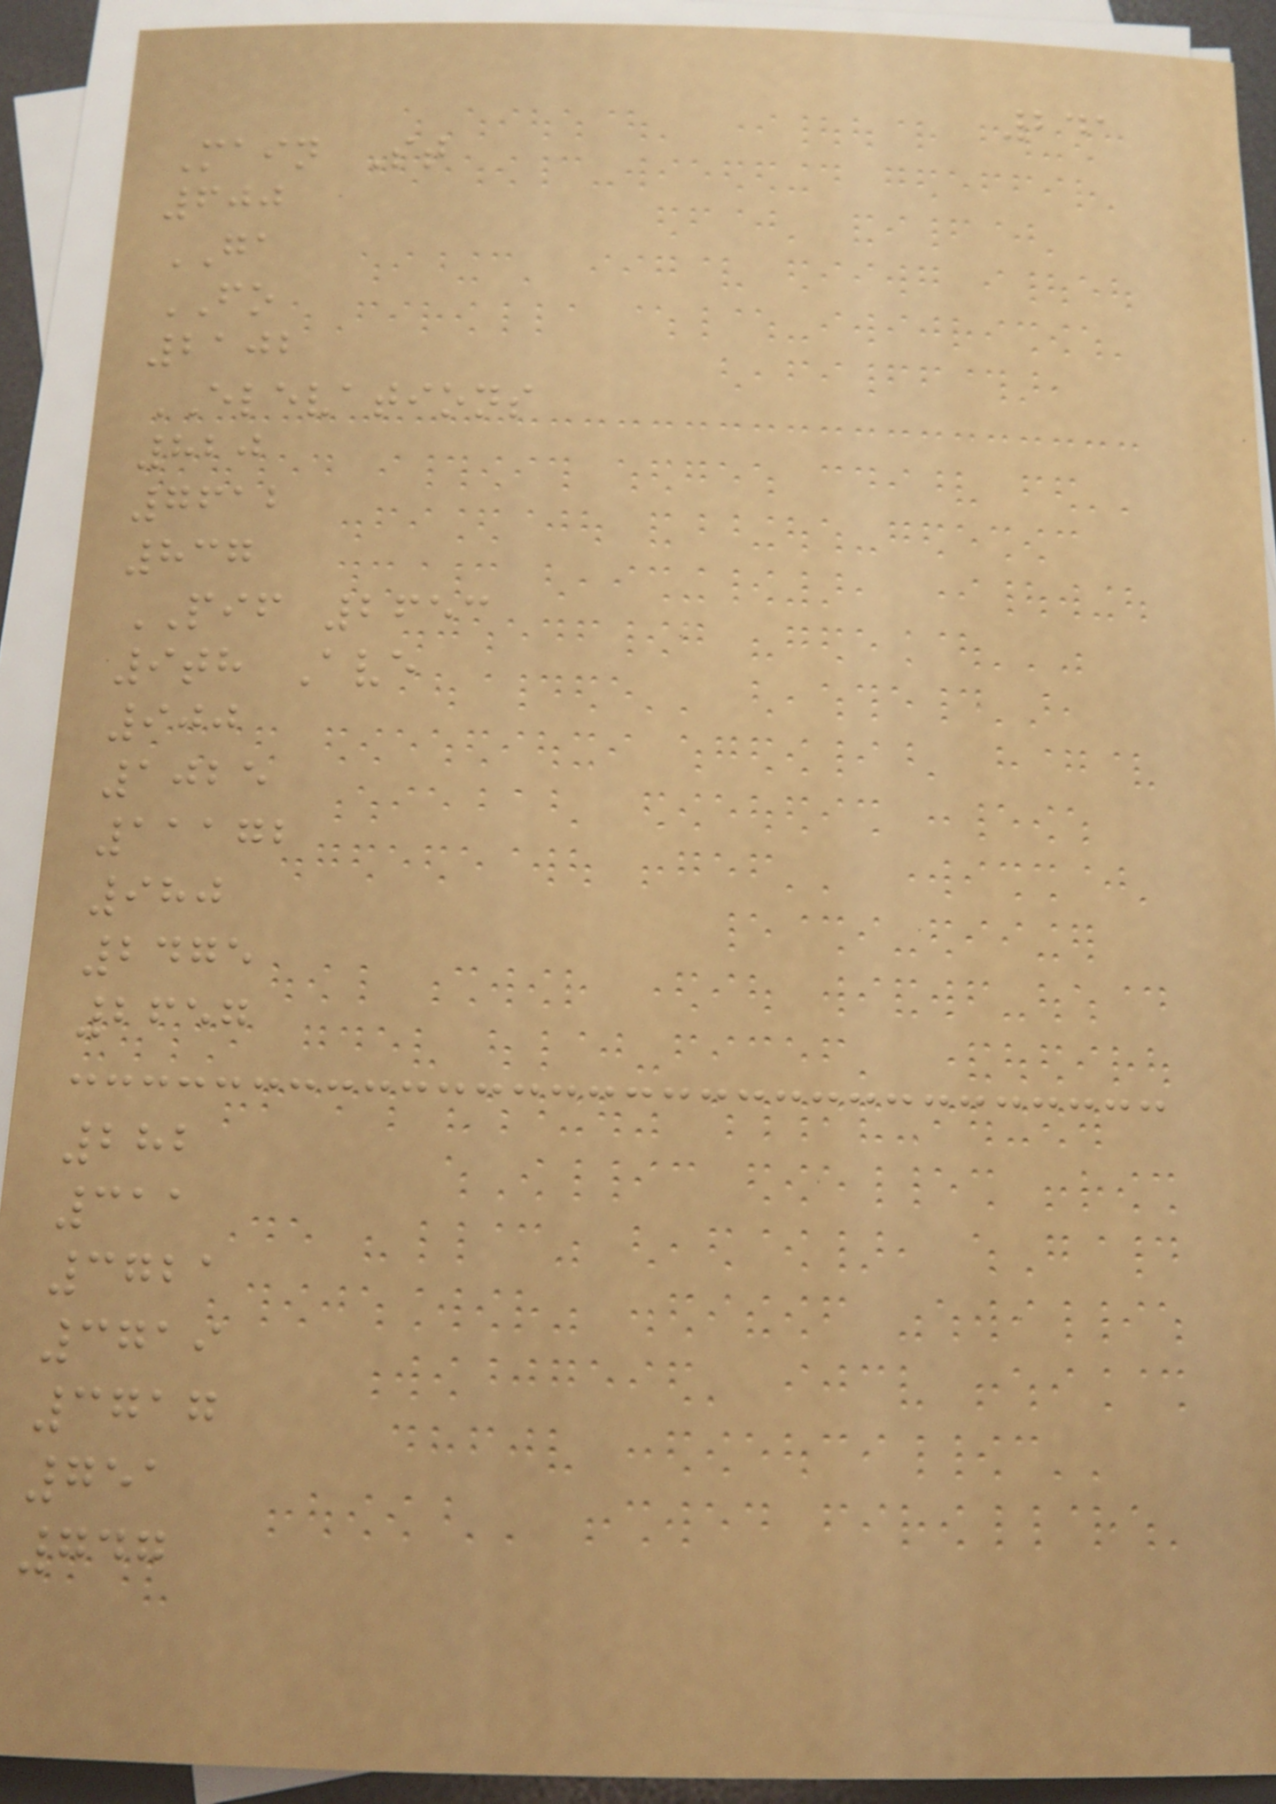241
Main St
600
GA
FO
2102
ELEVATIONS
820
7612
837
PIF 2653
9th Ave
900
1025
11172
980
2475
2657
282
311
3721
3719
3717
751
747
